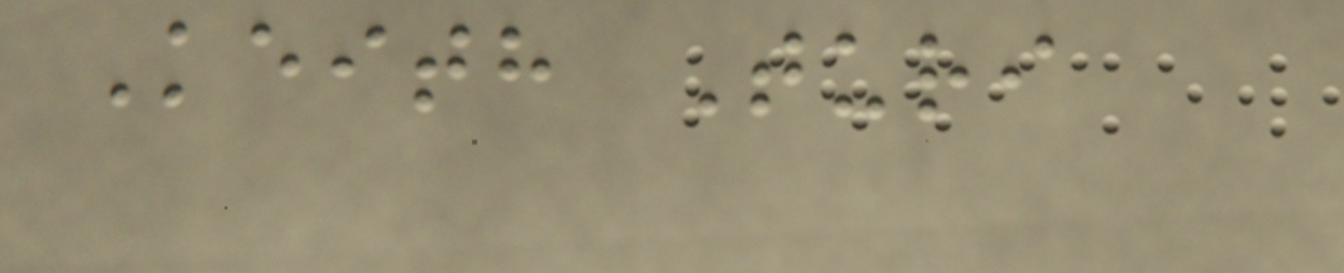Keith Turi
